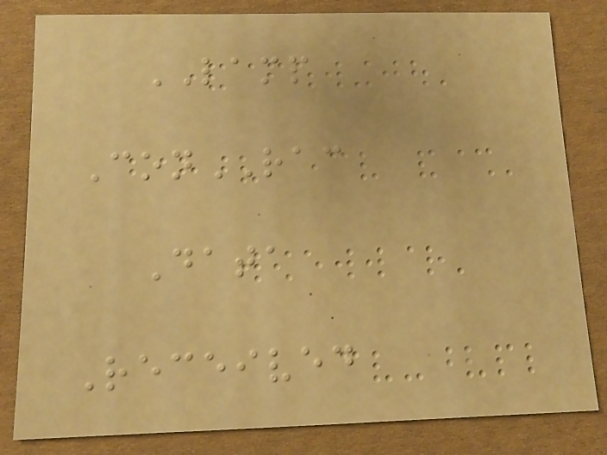LAMP
ConRAC
Data
Received
